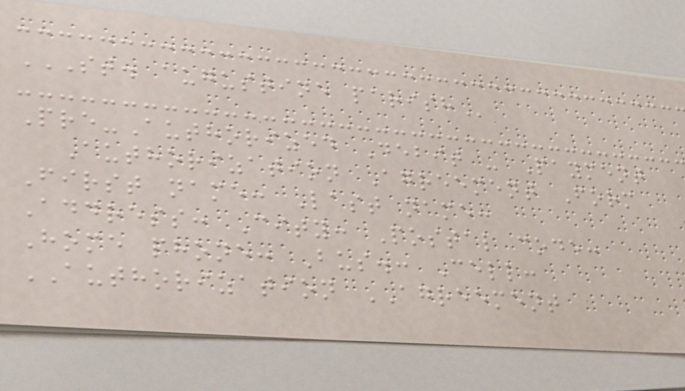ST. AUGUSTINE PARISH
Pre-Authorized Debit - Payment
Authorization Agreement Form
First name: Last name:
Address: City: Postal code:
Home phone: Bus.: Cell:
AUTHORIZATION AGREEMENT
